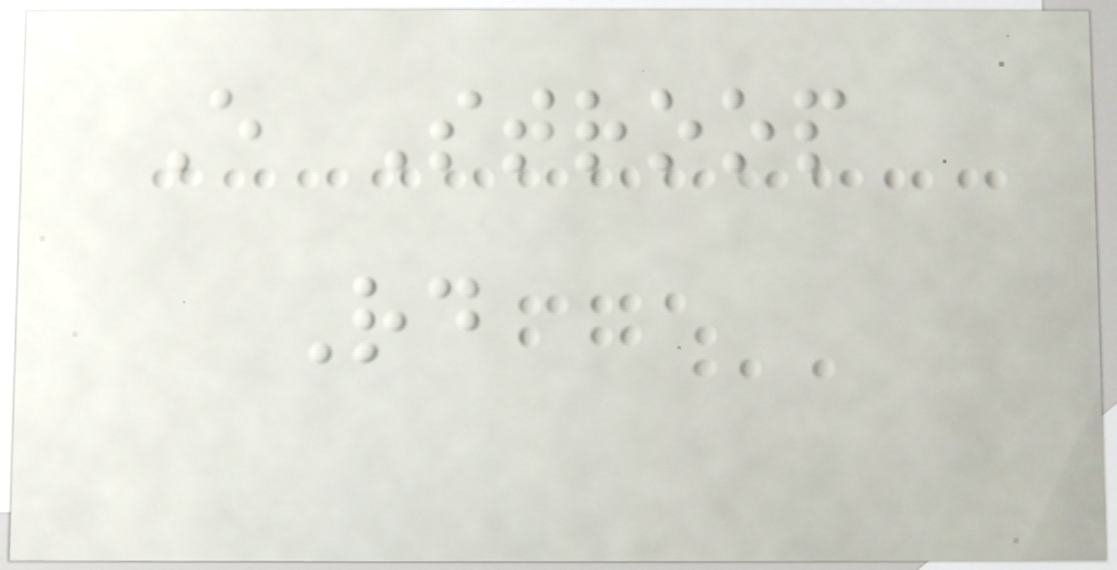E Stroop
Rd
